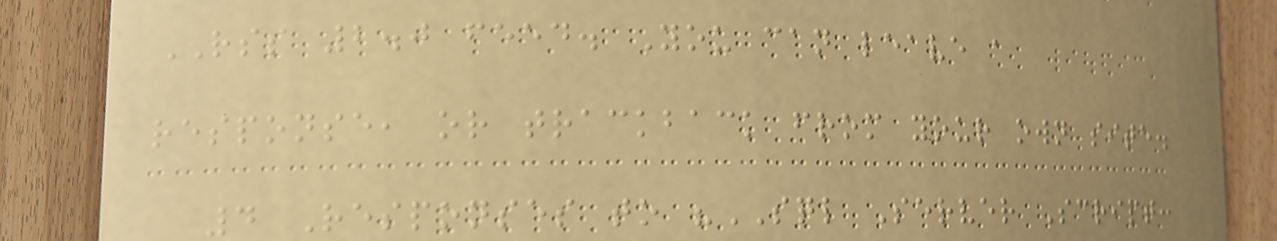RSS 2.0 feed. You can leave a
response, or trackback from your own site.
4 Responses to "SQL Server Script:
